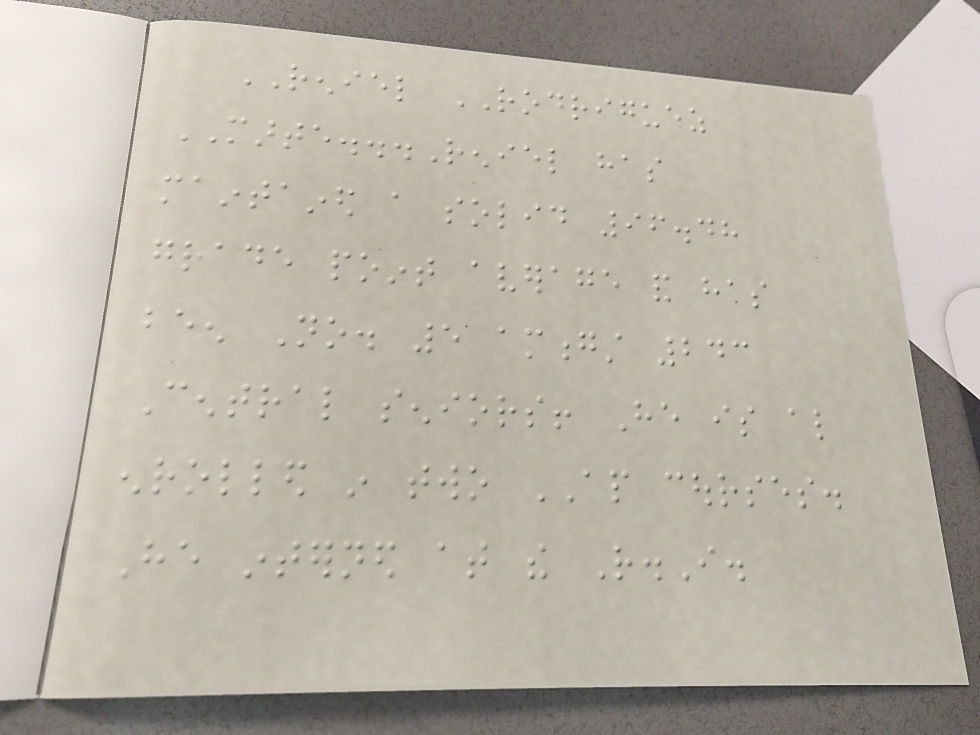RENIEL RODRIGUEZ
MARTE...Reniel has
maintained a solid 96.48
grade point average and has
been No. 5 amongst 243
Central seniors! He is also
enrolled in two AP courses.
He interned at the R.I.
